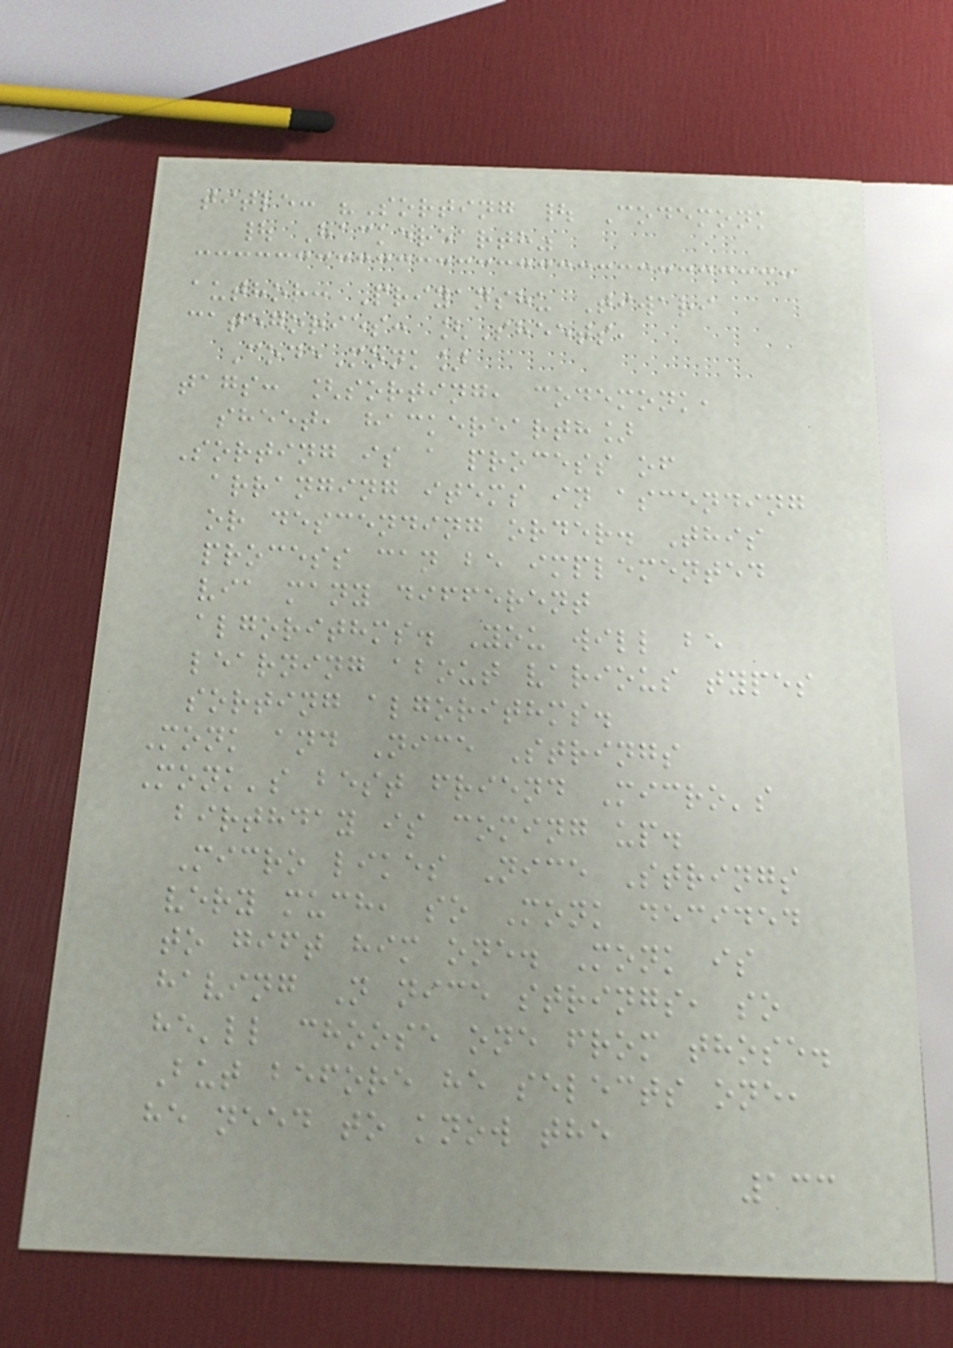title: "Sorting | Codemonk
| Hackerearth"
author: Priyanshu Tiwari
categories: [Sheets,
CodeMonk]
tags: [sorting, codemonk,
sheet, hackerearth]
Sorting is a process of
arranging items in ascending
or descending order. This
process can be implemented
via many different
algorithms. You will be
learning about various types
sorting algorithms.
Monk and Nice Strings
Monk's best friend Micro's
birthday is coming up.
Micro likes Nice Strings
very much, so Monk decided
to gift him one. Monk is
having N nice strings, so
he'll choose one from those.
But before he selects one,
he need to know the
133
